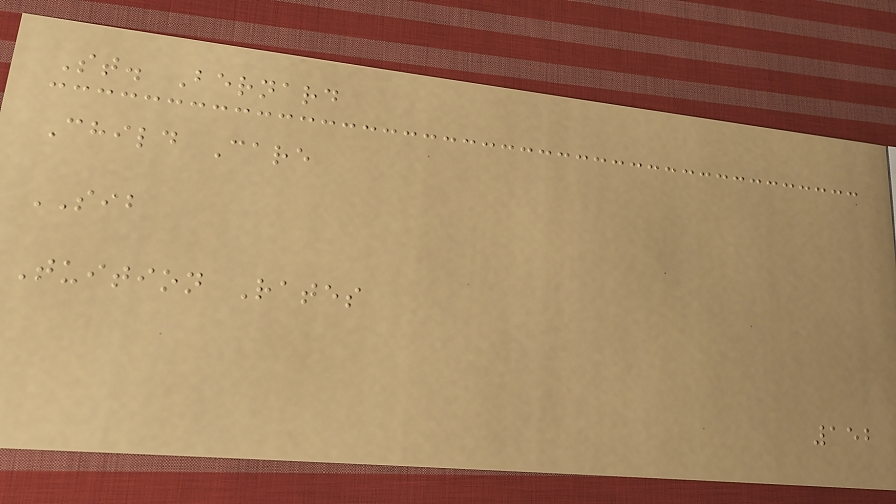St. Bernard
Child Care
SIB
Tuition Rates
152
